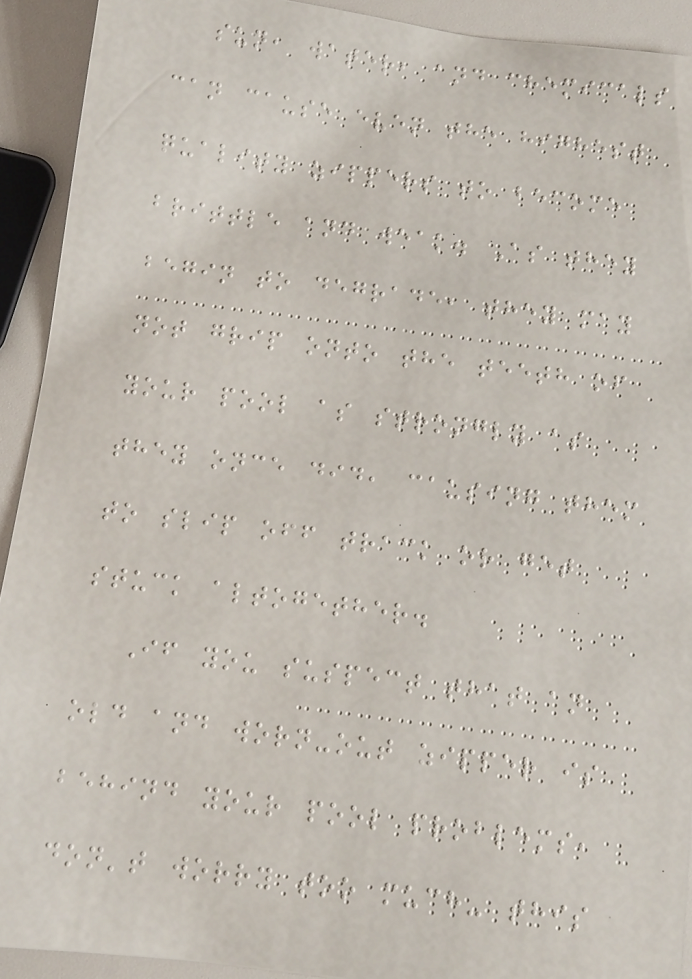sun, water, and chemicals
can cause even the highest
quality zippers to become
brittle and weak. As they
begin to degrade, they may
not grip onto the teeth of
your pool as strongly as
they once did, causing them
to slip off track or get
stuck altogether.
If you suspect that an
old and worn-out zipper is
behind your pool problems,
don't worry too much- this
